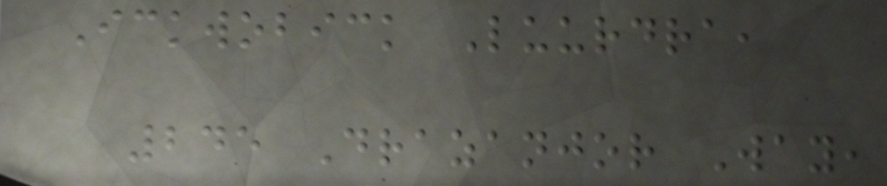Ickwobick Luurdra,
245 Drazanjor Way,
